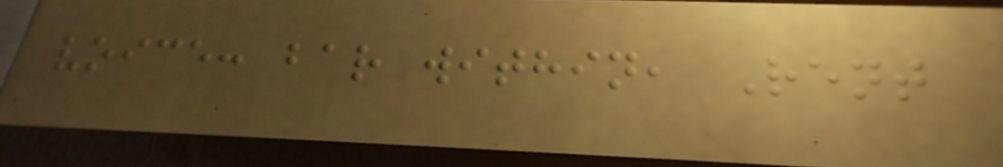voice: bar within, Rent
